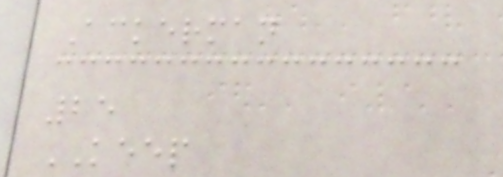Ackerman
25
KEEP
